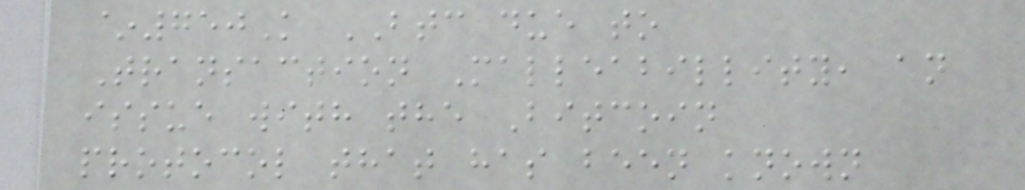~750K BTC due to
Transaction Malleabillity, an
issue with the Bitcoin
protocol that has been known
